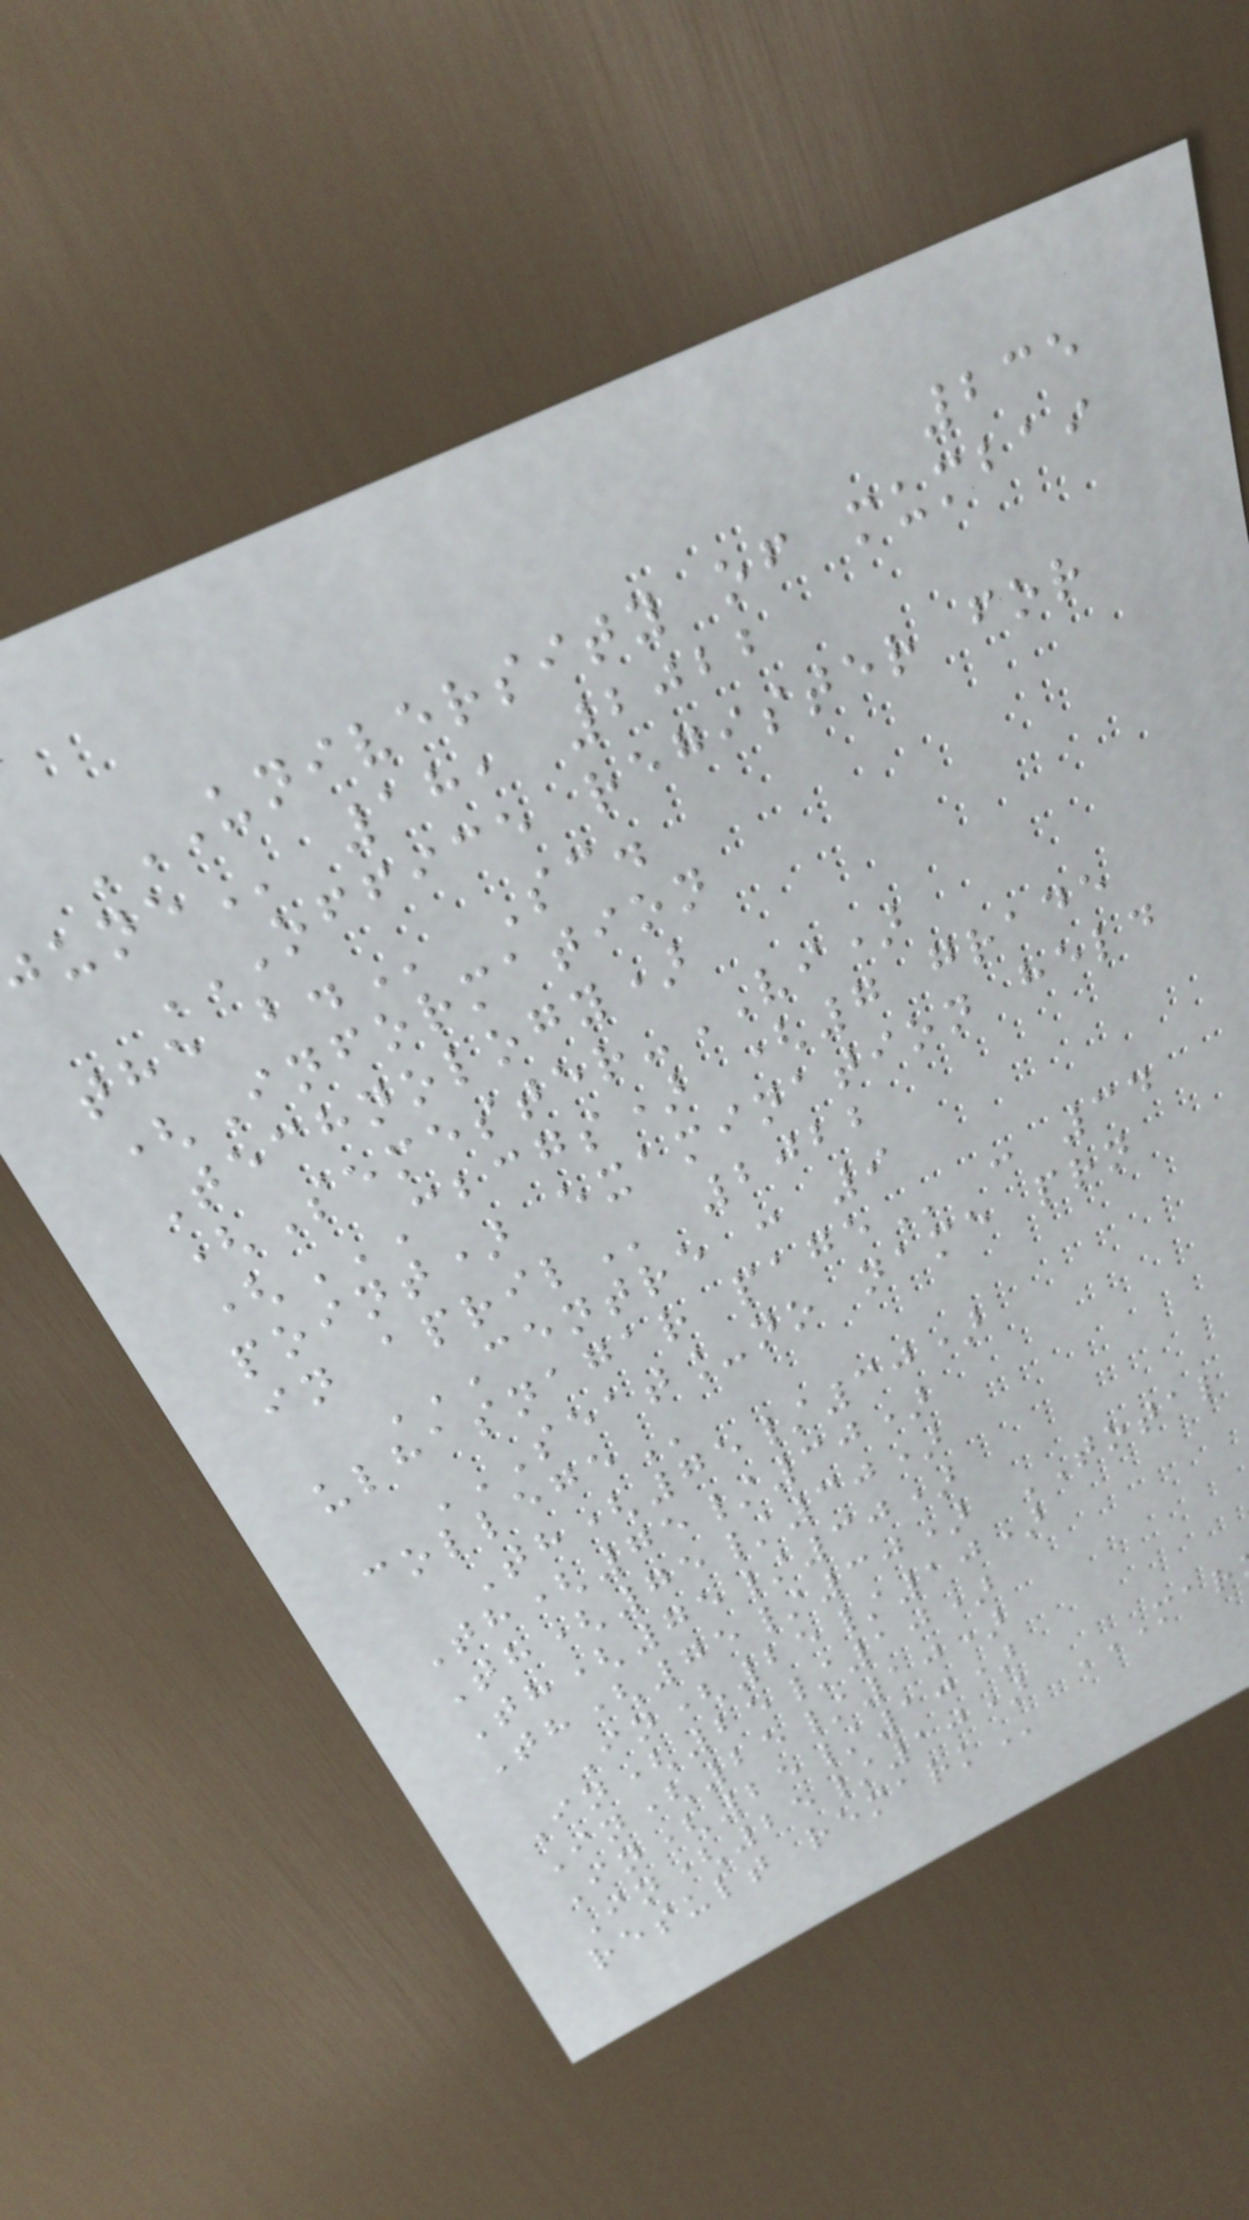235
UNIVERSITY OF MUMBAI
18, 2022
OFFICE REGISTER FOR
(Information
Technology)
(Semester-VI)
(CBCGS) (7 GRADE
point) examination held
CENTRE : 9
ulhasnagar
SEAT_NO NAME PRN
Th(75/30)
Th(75/30)
Th(75/30)
Th(75/30)
Th(75/30) TOTAL
In(25/10)
In(25/10)
In(25/10)
In(25/10)
In(25/10)
result
